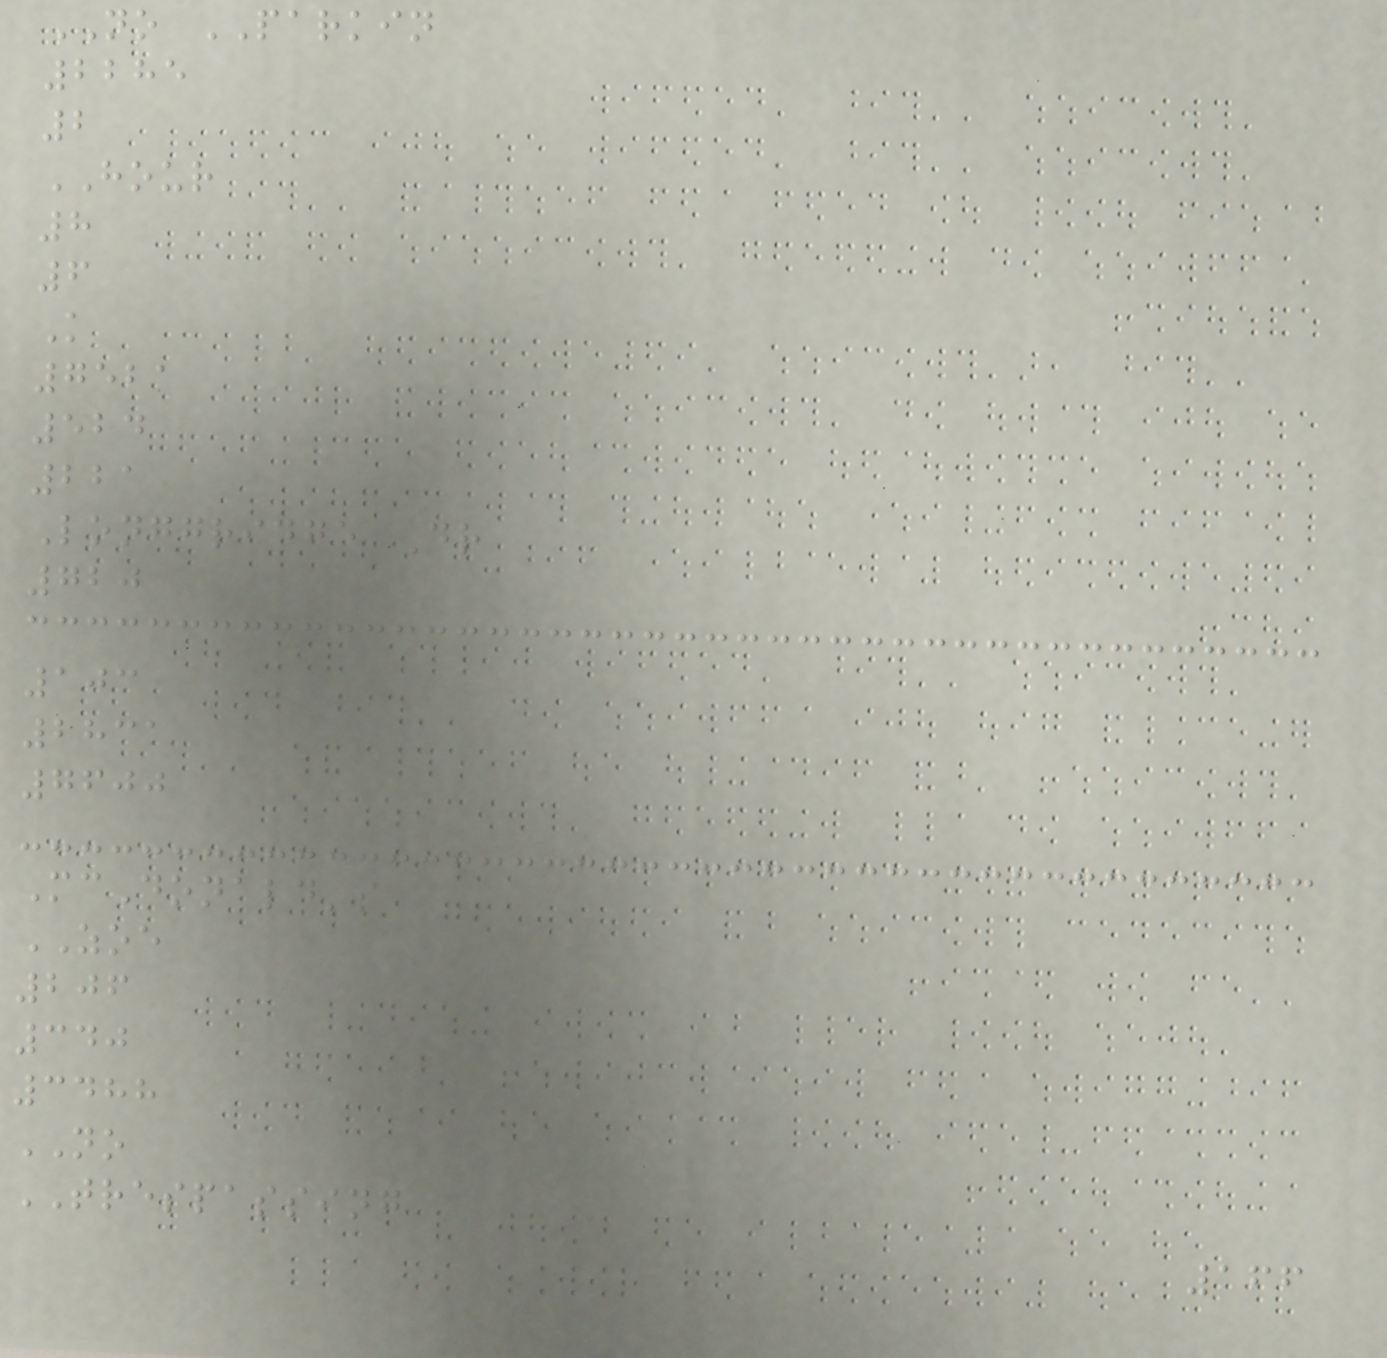NO PARKIN
2285
2
HOUR
8
6
K
7521
524
221
Longgridge Dr
720
103
2831
7600
McDonald's
ZOE
206
340
3488
NO
TRESPASSING
166
